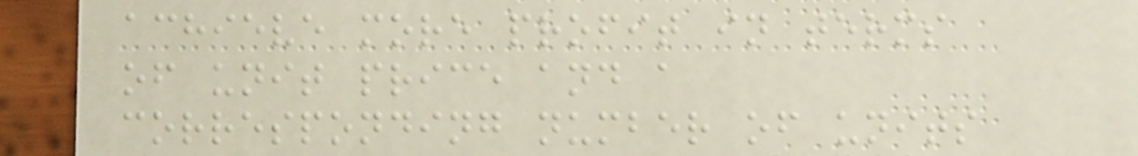achieve more profit in terms
of unit price and a
corresponding number of units
